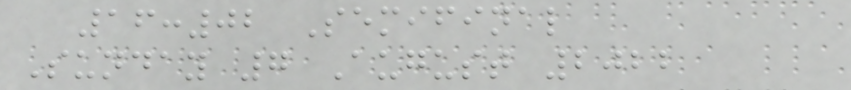16:02 Semifinal
Sunday 7 August 2022
